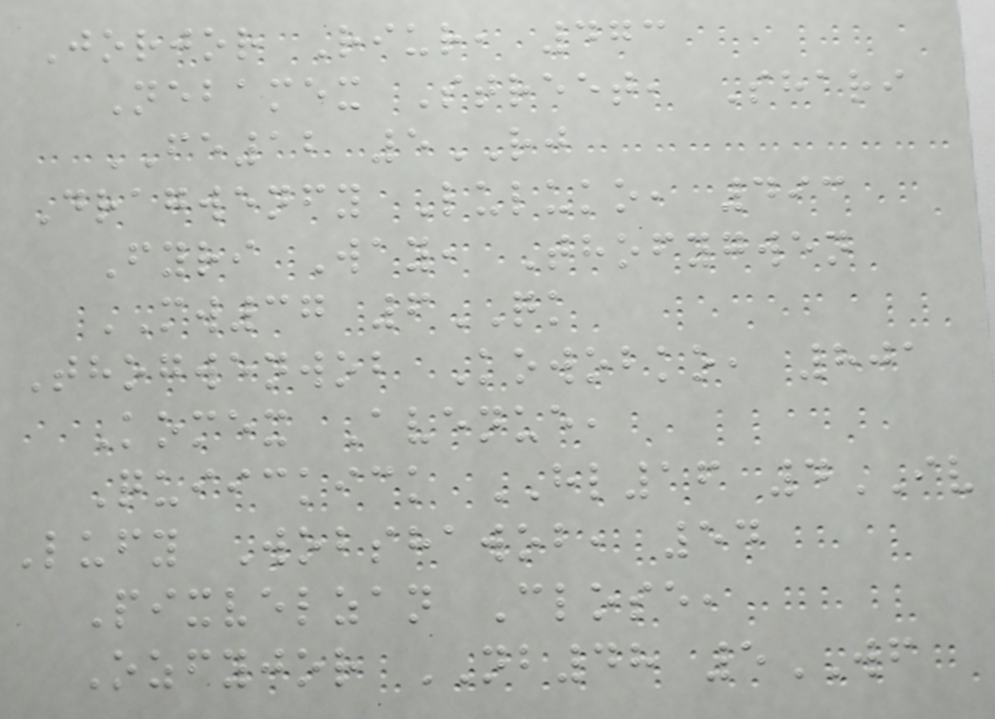Jorjor Riur, 473
Nebamex Street, Shari
FE12 5RJ
Dragwenfy Luluko, 493
Fyri Way, Thofygwen
MW37 6QK
Thogwenwob Kowobko, 801
Komex Avenue,
Quiickick HL16 4IV
Lufy Wobshawob, 54
Pixvelzan Close,
Ozfyjor NB48 5WF
